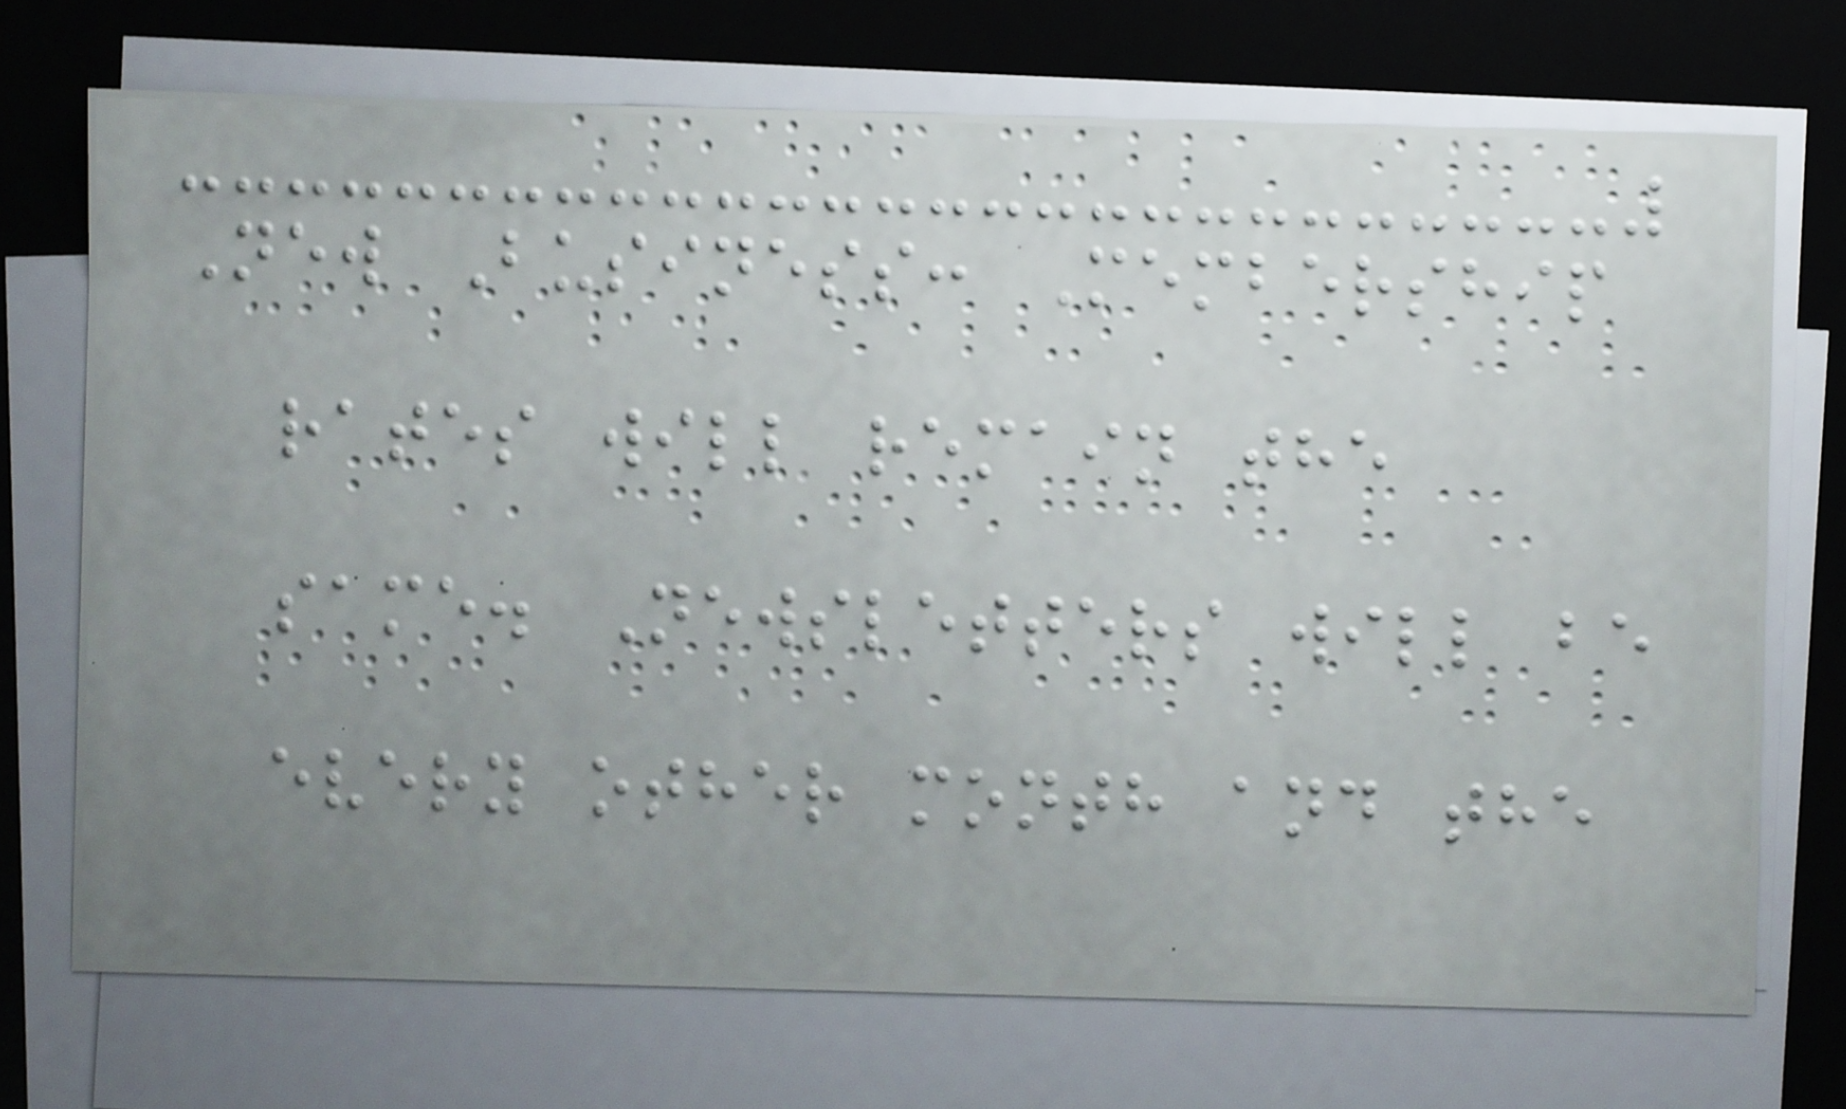New Business: Membership
rates will remain the
same. Newsletters will be
every other month and the
